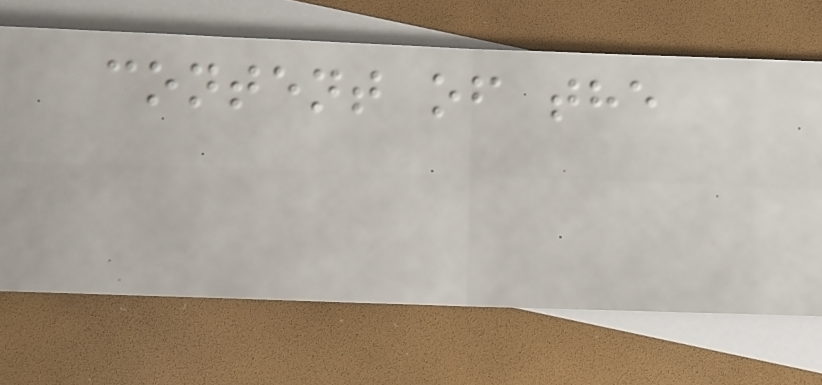content of the
